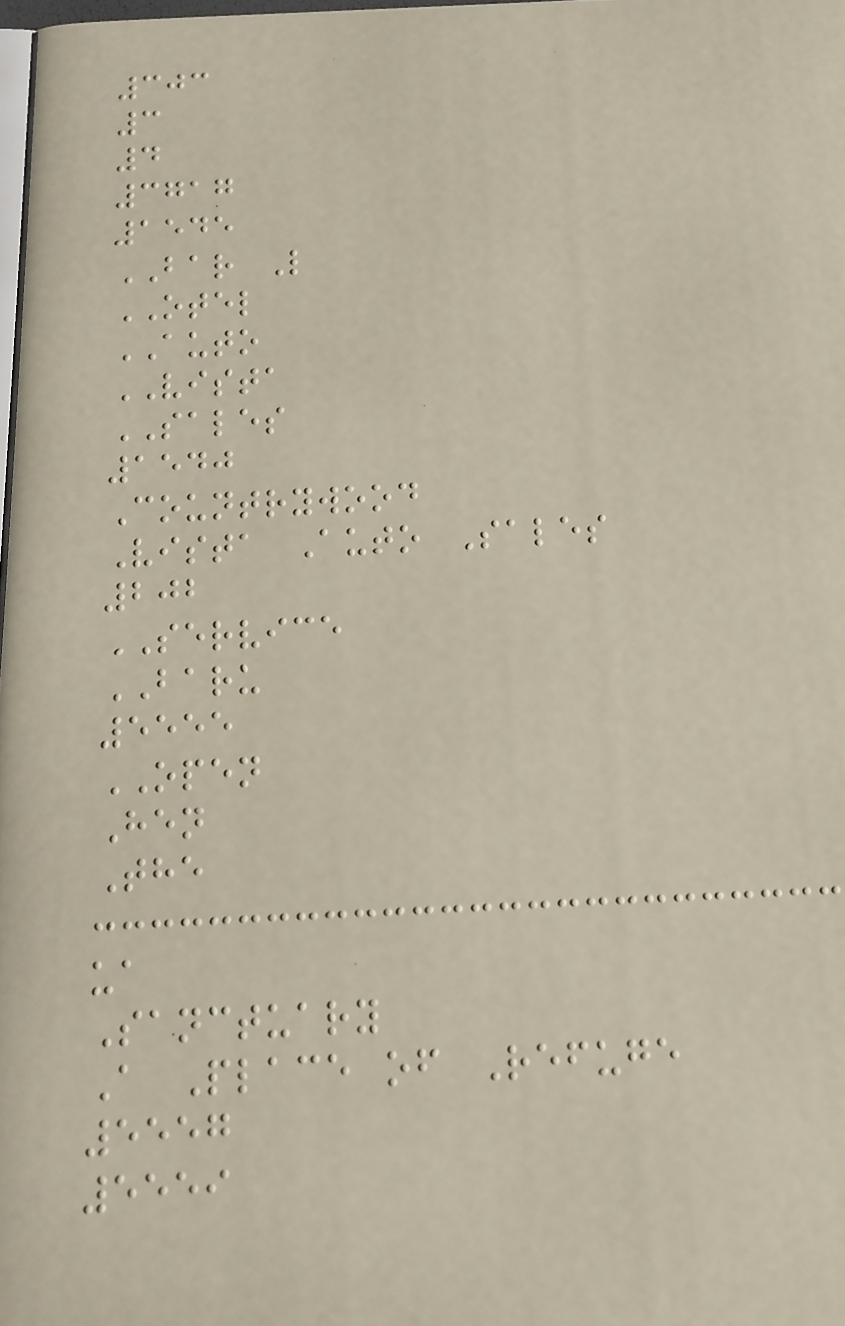303
3
4
3717
1545
BAR L
OTEL
AUTO
VISTA
SALES
1540
Countrywood
Vista Auto Sales
202
SERVICE
BARU
5555
OPEN
Hen
The
ua
Sanctuary
A Place of Refuge
5557
5559
